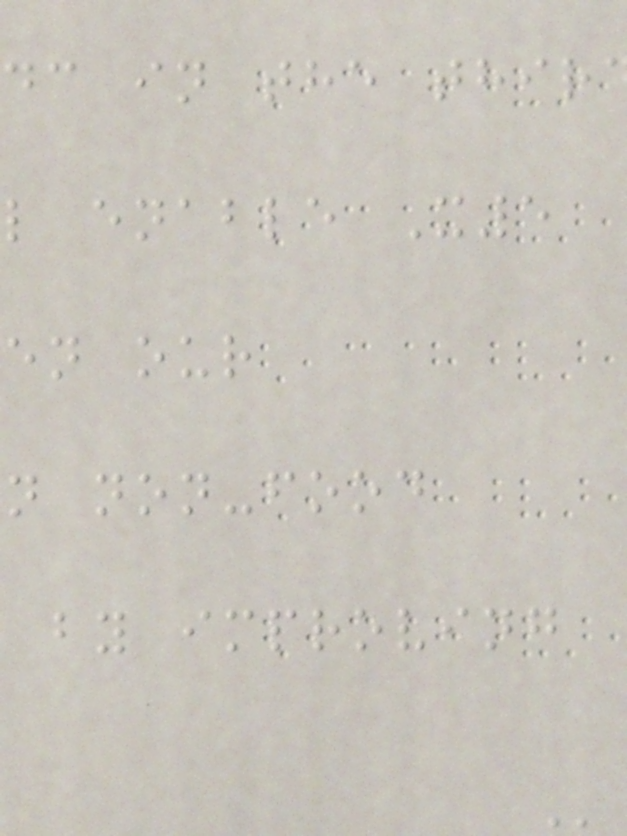dc in the thir
l enable X5
en our
n non-food
by improving
